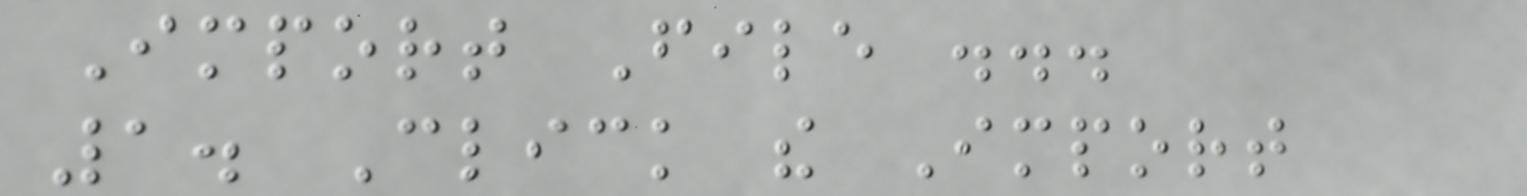Import File ...
1. Click the Import
